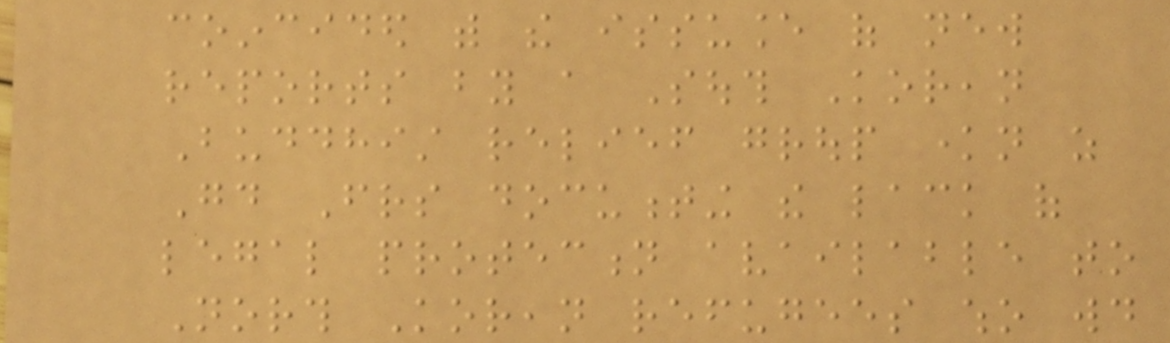coincided with the issuance of new
reports by a South Korean
Buddhist relief group known as
Good Friends documenting the lack of
legal protection available to
North Korean refugees who would
